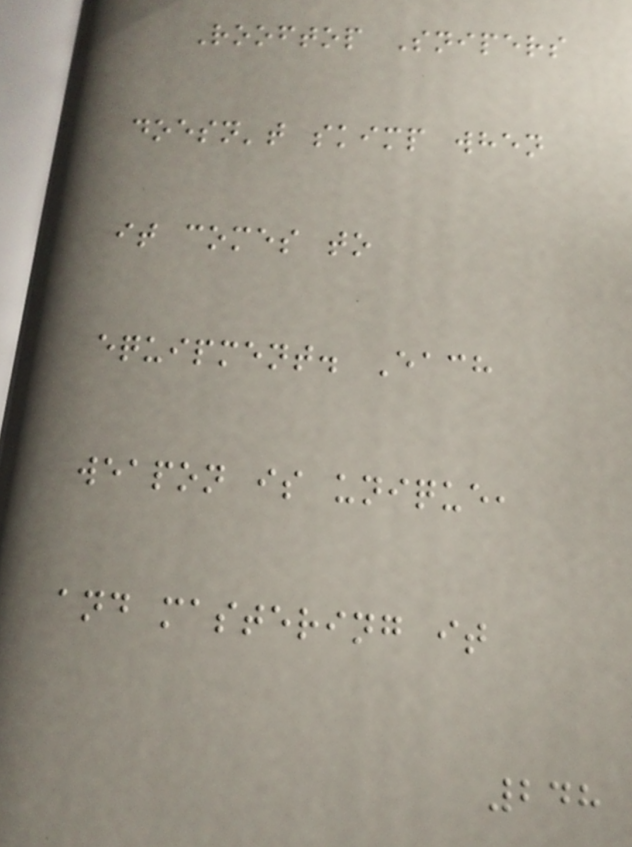Rooftop Snipers
doesn't skimp when
it comes to
equipment. Each
weapon is unique,
and mastering it
248
